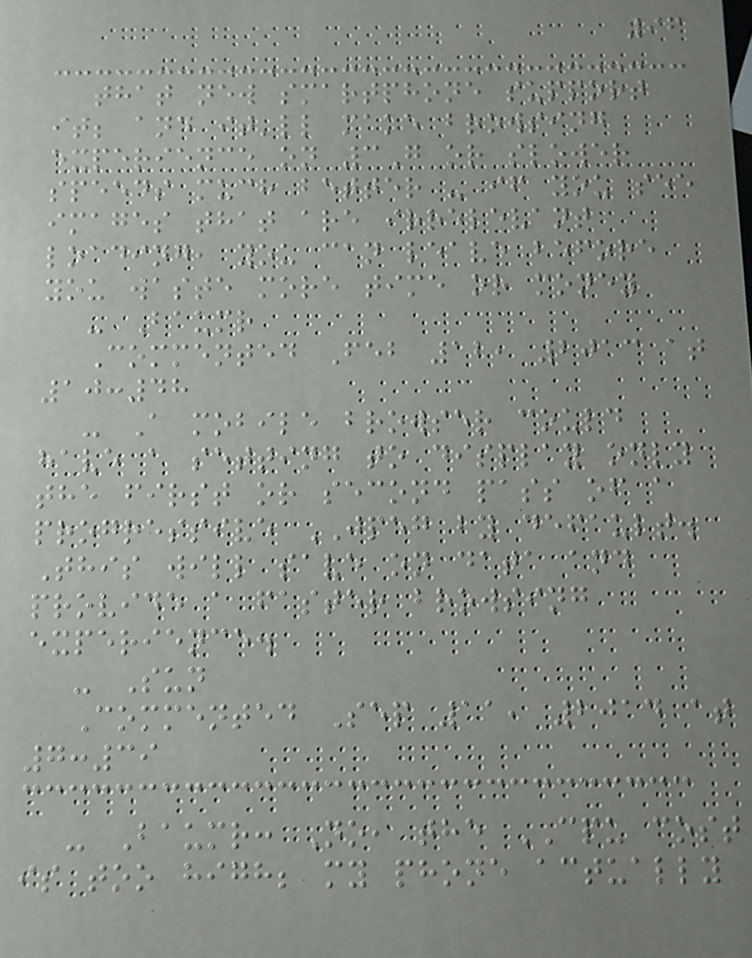96
that new smartphone support
it; and it'll make browsing
experience on 3G or slower
speeds much better - if you see
images that are irrelevant
loading, you can leave before
you waste more time or money
- Baumr
Commented Feb 12, 2013 at
10:48
- A mobile browser could
have a setting to display only
the first or second pass of a
progressive JPEG by default.
This will save on data and
provide a faster browsing
experience.
- Sun
Commented Sep 11, 2014 at
7:39
- Baumr: No, the CPU cost
is too high; my phone actually
